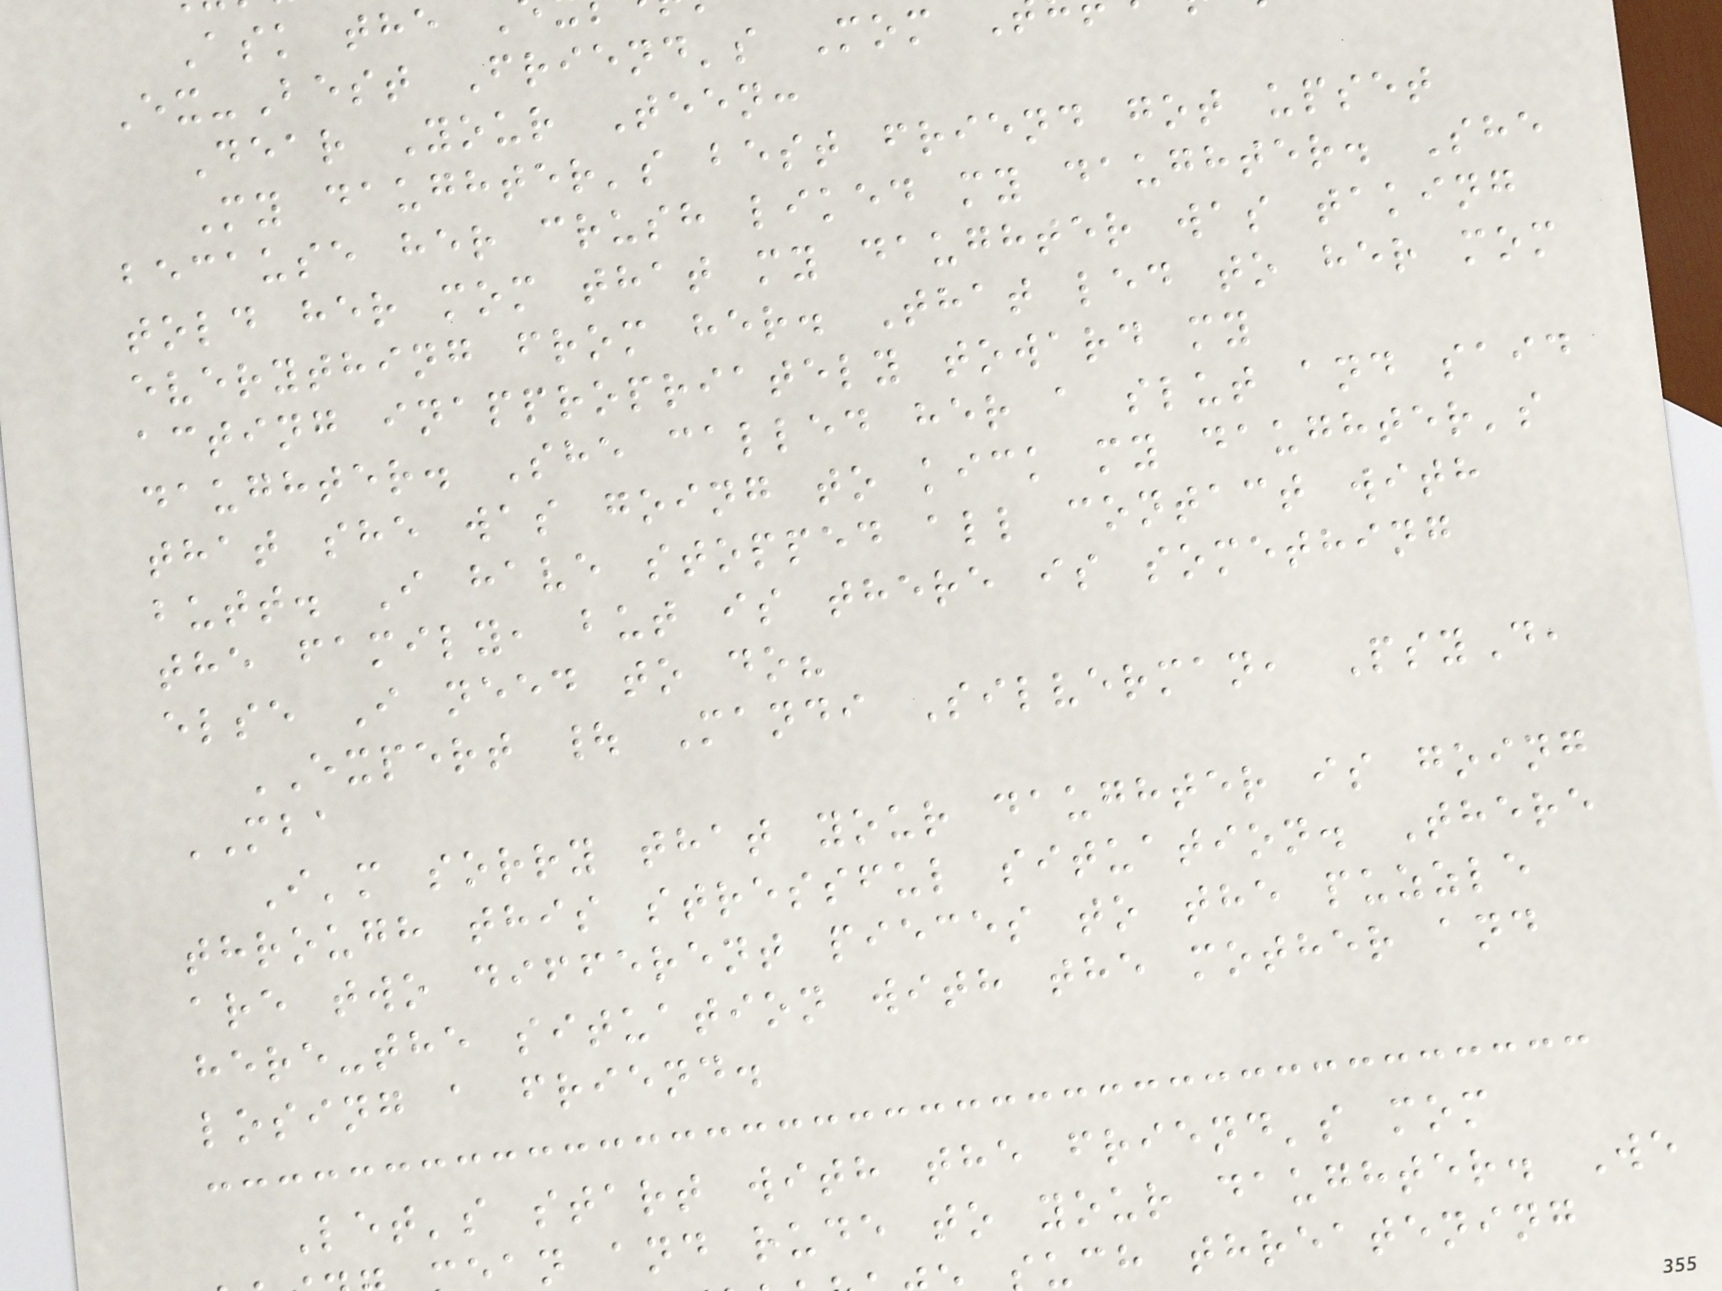Ex-Best Friend's Mom
Dear Your Teen:
My daughter's best friend got upset
because her crush liked my daughter. She
told her mom that my daughter was taking
everything from her. That led to her mom
acting inappropriately toward my
daughter. She called her a slut and said
that she was going to kick my daughter's
butt. I have stopped all contact with
the family, but is there is something
else I need to do?
EXPERT | Mandi Silverman, PsyD,
MBA
I'm sorry that your daughter is going
through this stressful situation. There
are two different pieces to the puzzle
here-the situation with the mother and
losing a friend.
Let's start with the friend's mom
an and rude to your daughter. We
uch threatening
